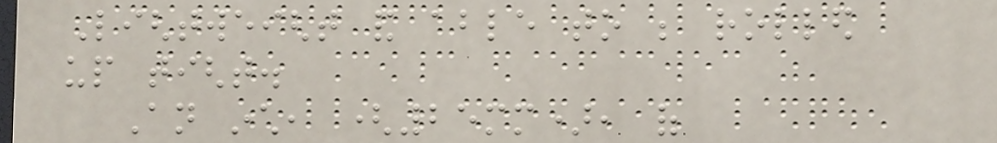Lightweight and able to be rolled
up tight.
An inch, (25mm), of
